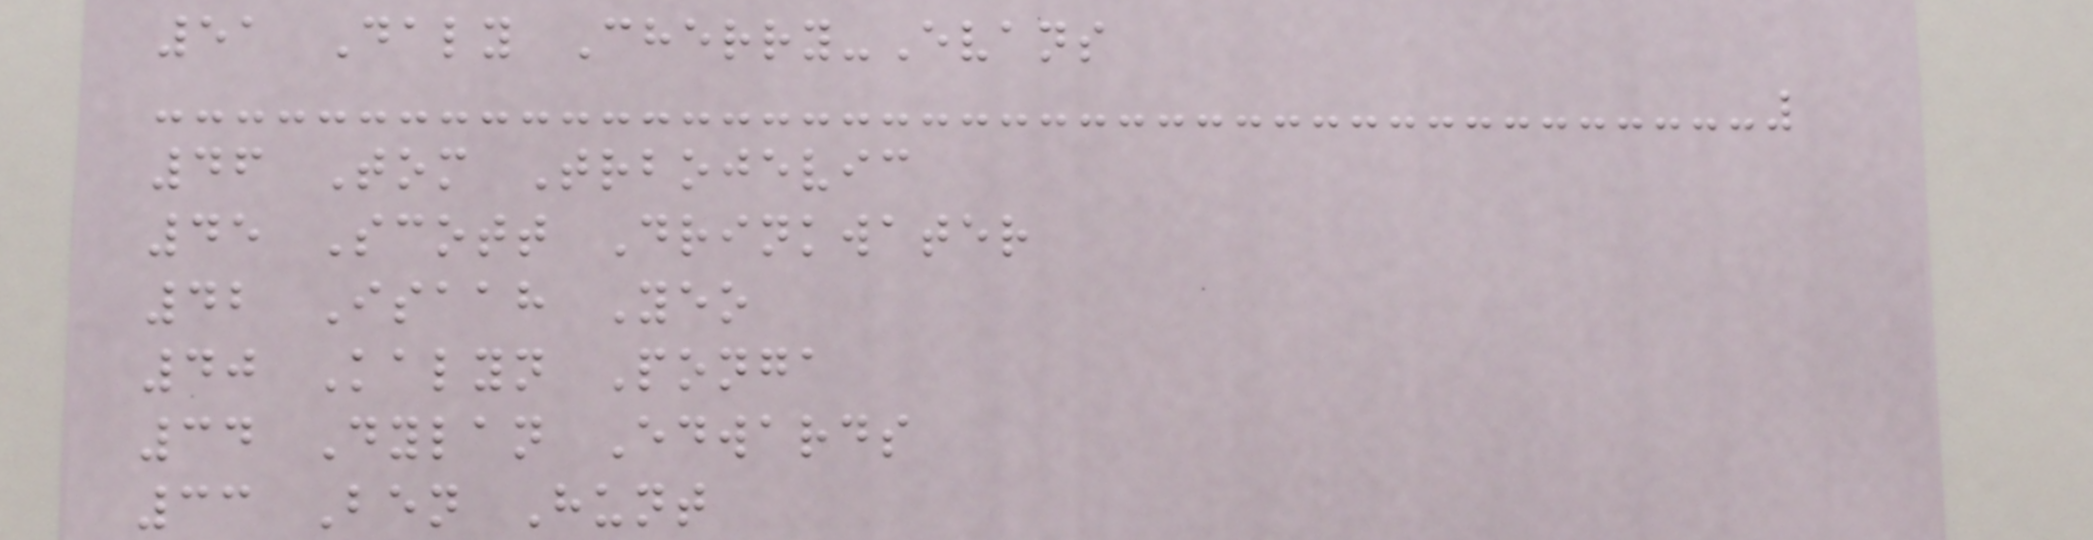51 Daly Cherry-Evans
46 Tom Trbojevic
45 Scott Drinkwater
42 Isaah Yeo
40 Kalyn Ponga
34 Dylan Edwards
33 Ben Hunt
